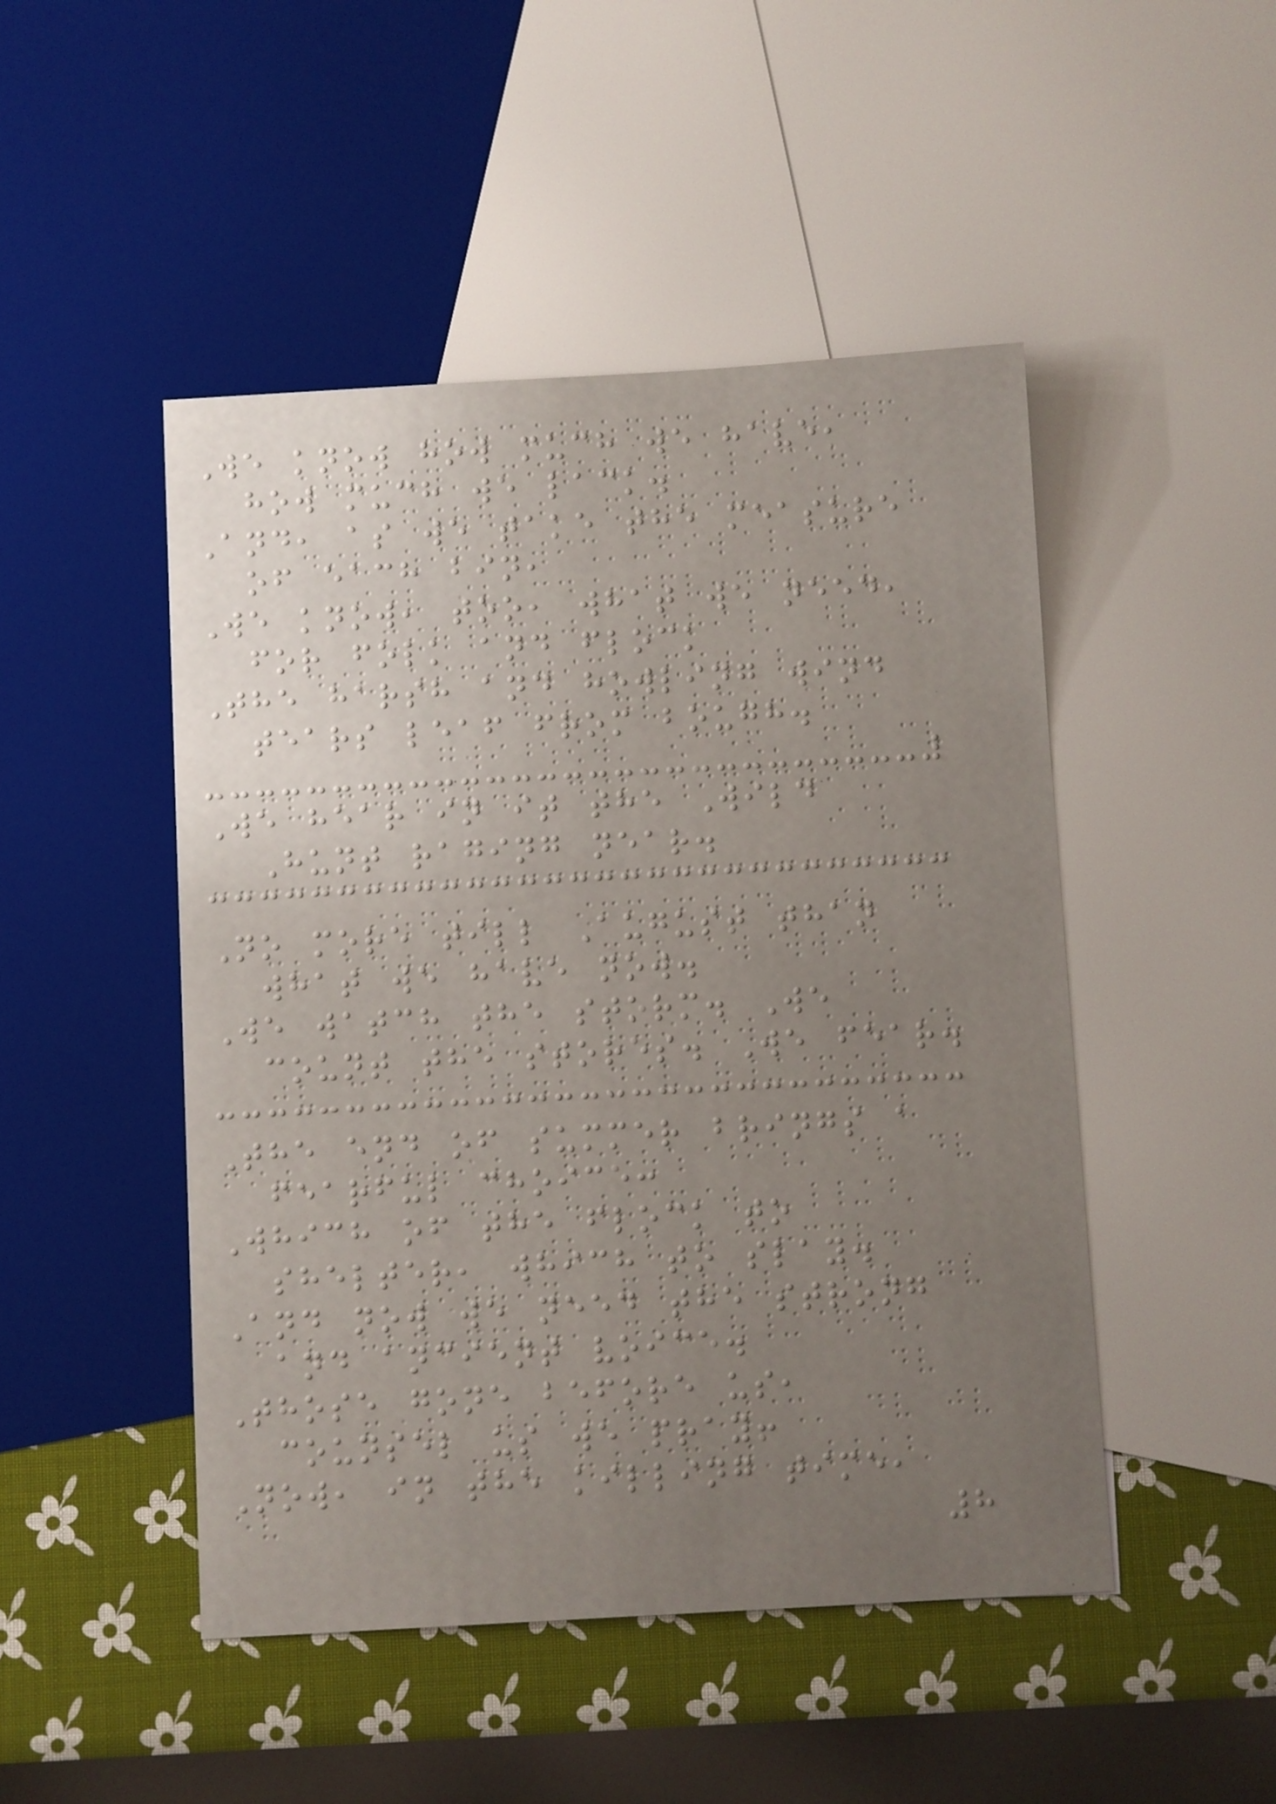We know how much we have,
how much we lack.
And, as we take the measure
of each bin,
We know, too, what we need,
for folk and flock
The harsh and howling wind
tears leaf from bough.
We hear in it the Wild
Hunt raging near.
No more till August than
what we have now.
We watch the storm. We
count the stores. We fear.
The end of summer brings a
fearful choice:
Which of the flock to
shelter, which to slay.
And now we need the strong
and ancient voice.
Those gone before us,
counsel us we pray!
Now, in the killing time,
8
